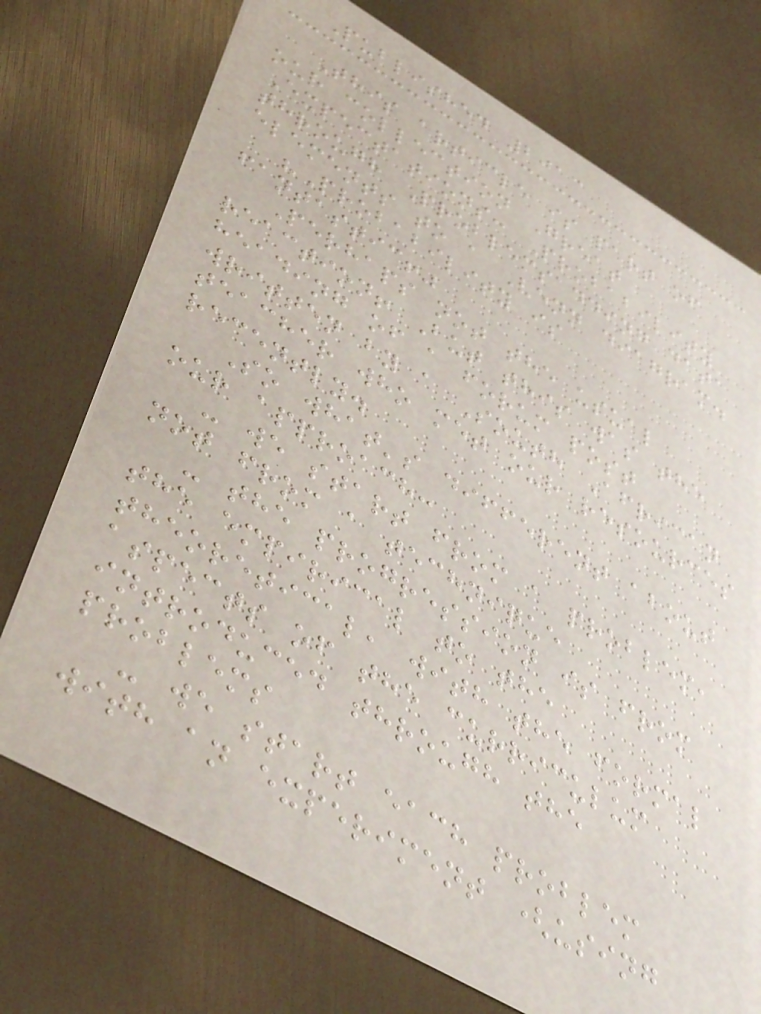Published 2013
This article is part of
our collection Great
Expectations: Probability
through Problemsadding data
elements to a Venn diagram.
"Probability is
fantastic!"
Perhaps not the usual
reaction! But this was the
heading of a forum post
written by a South African
teacher who met our resources
recently.
So what's different about
our approach:
- we start from a problem,
not from a technique
- the progression is from
the empirical to the
theoretical, with the formal
aspects of the curriculum
introduced through the
problems
- we start each problem
with an experiment (using
